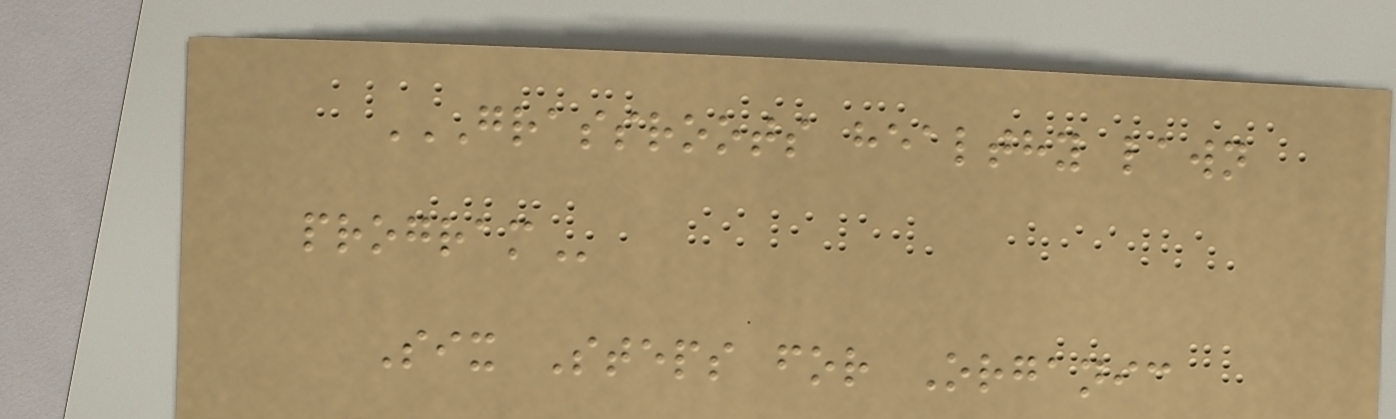GRASSROOTS HEALTHY LAWN
PROGRAM
Six Steps for Organic
